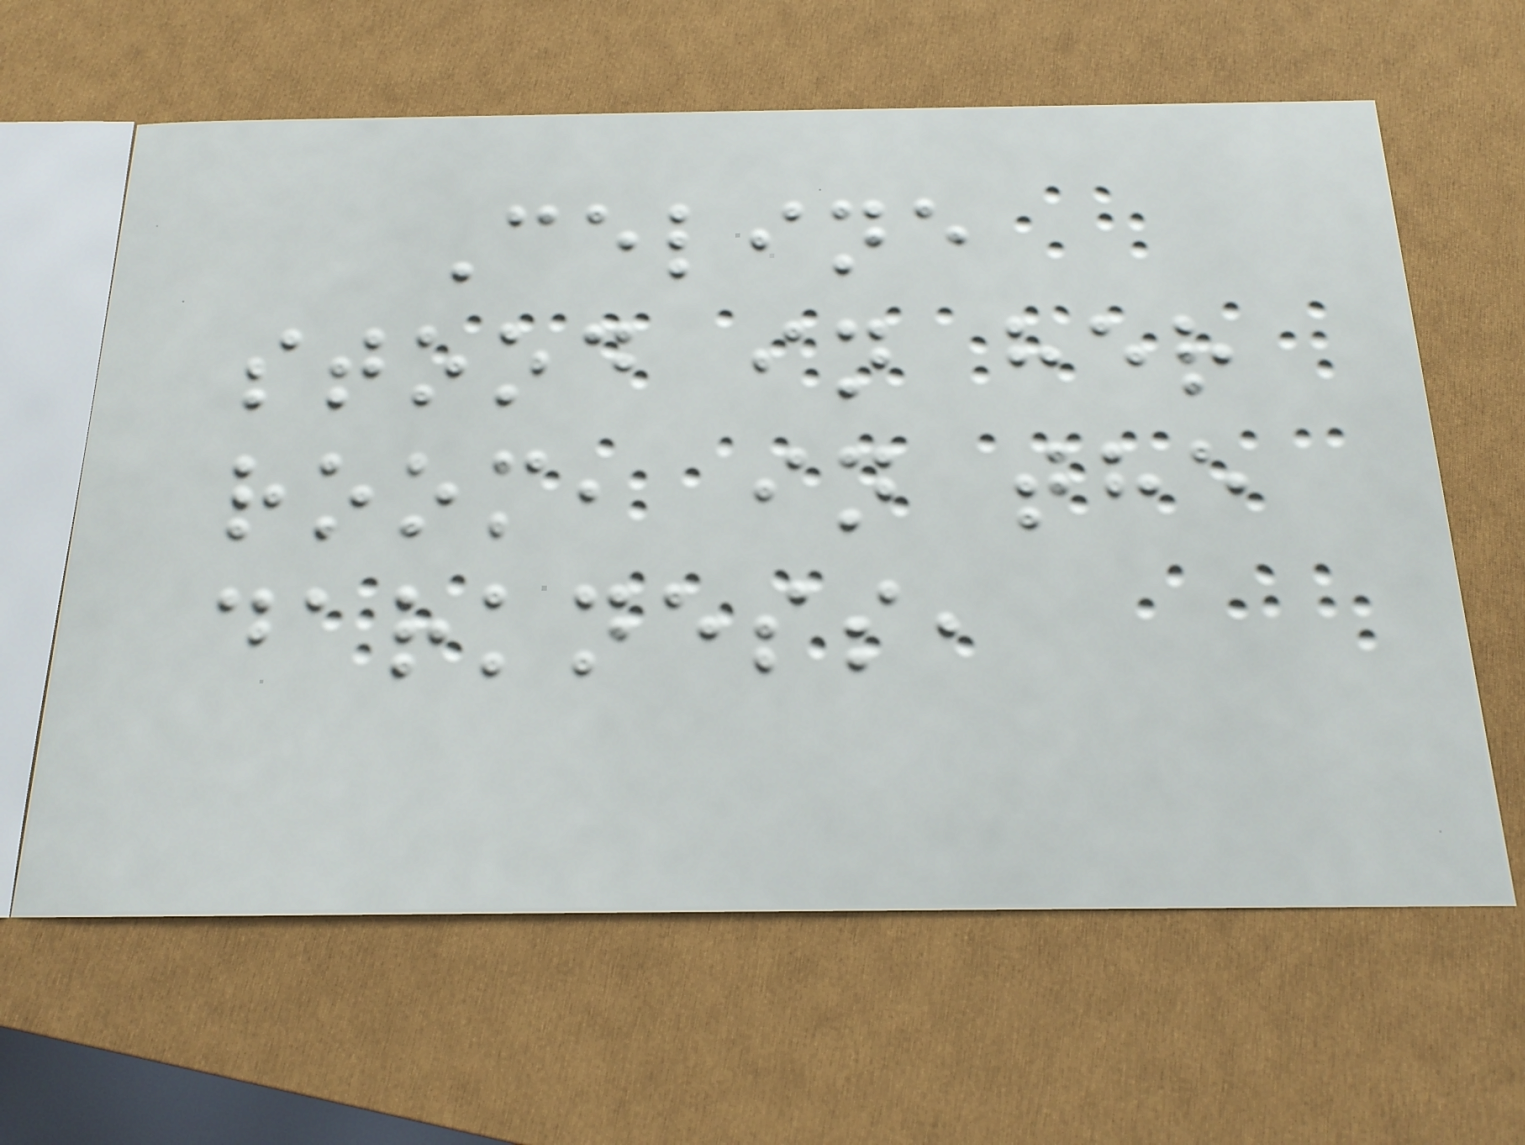Celine
stood in her
room, in the
darkness,
